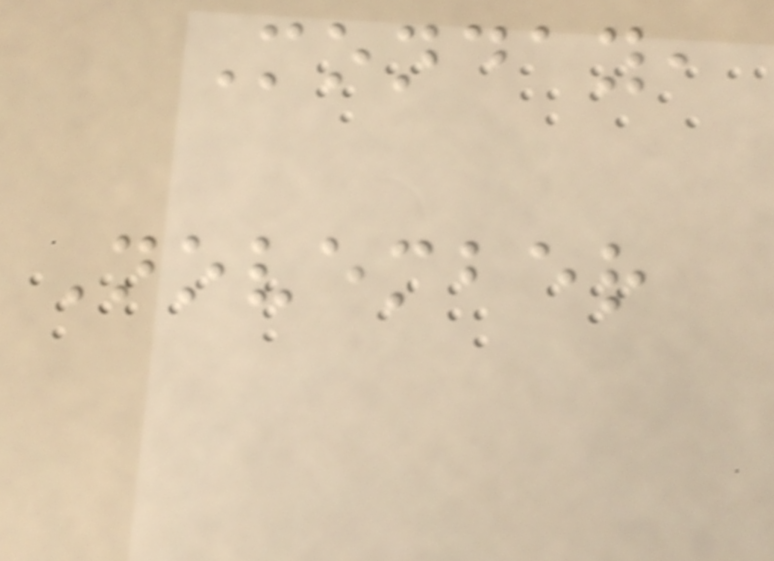Monday,
November
